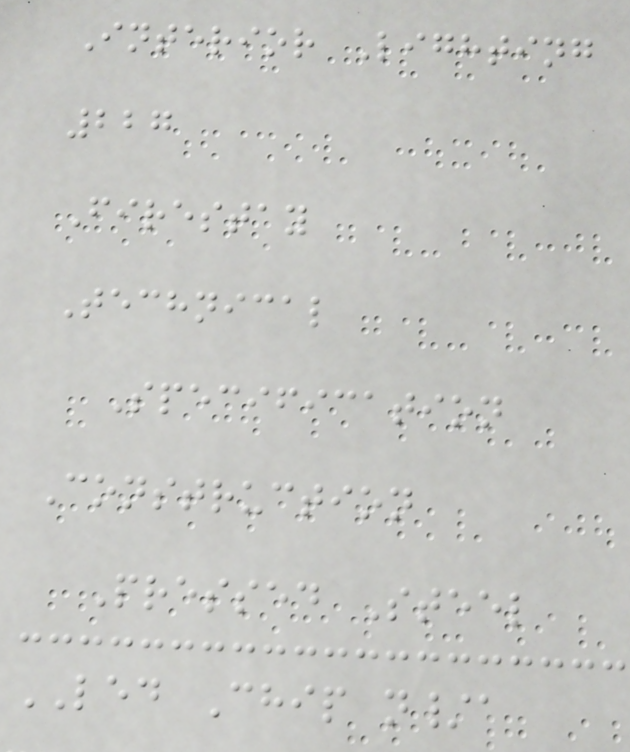Interior Lighting
227
Firestay
Technical
Specification
Construction
Pressed Steel
LED Chip n/a
